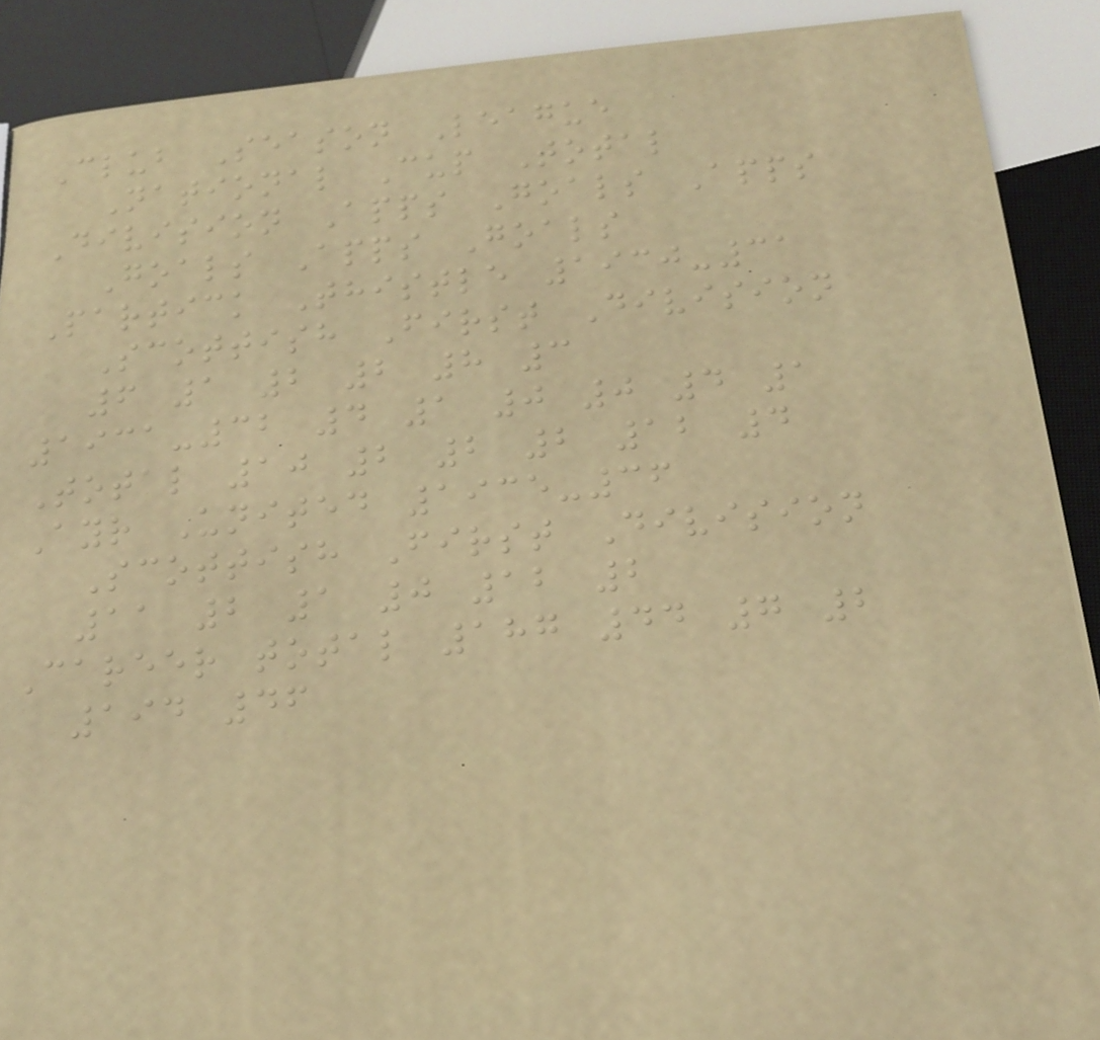Club Season League
National Cup Total
Division Apps Goals Apps
Goals Apps Goals
Partick Thistle 1930-31
Scottish First Division
6 1 2 2 8 3
1931-32 4 1 0 0 4 1
Total 10 2 2 2 12 4
Ayr United 1935-36
Scottish First Division
11 2 1 0 12 2
Career total 187 44 7 2
194 46
